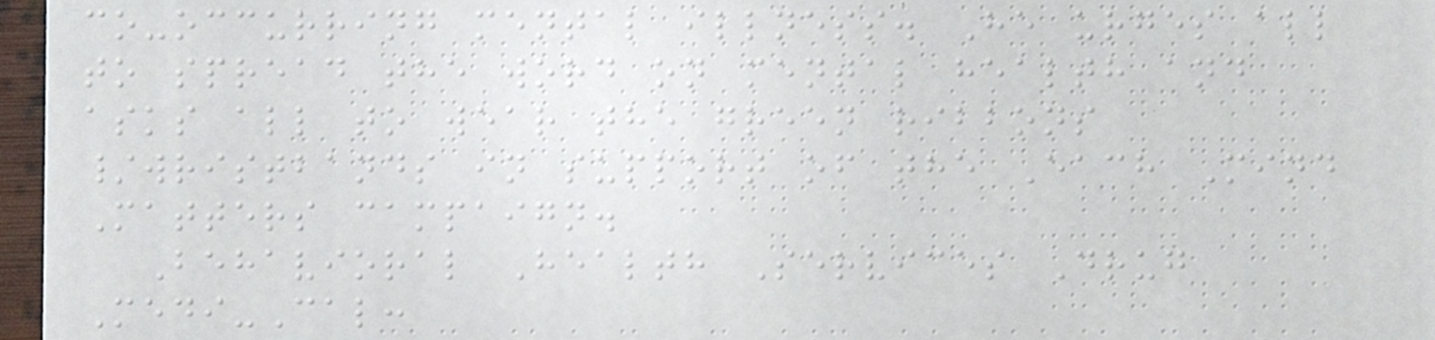co-occurring mental illness. He urges all
to spread the word on mental health and
asks all to wear the green ribbons
/wristbands in support of the Each Mind
Matters campaign.
Behavioral Health Services Drug
Medi-Cal:
